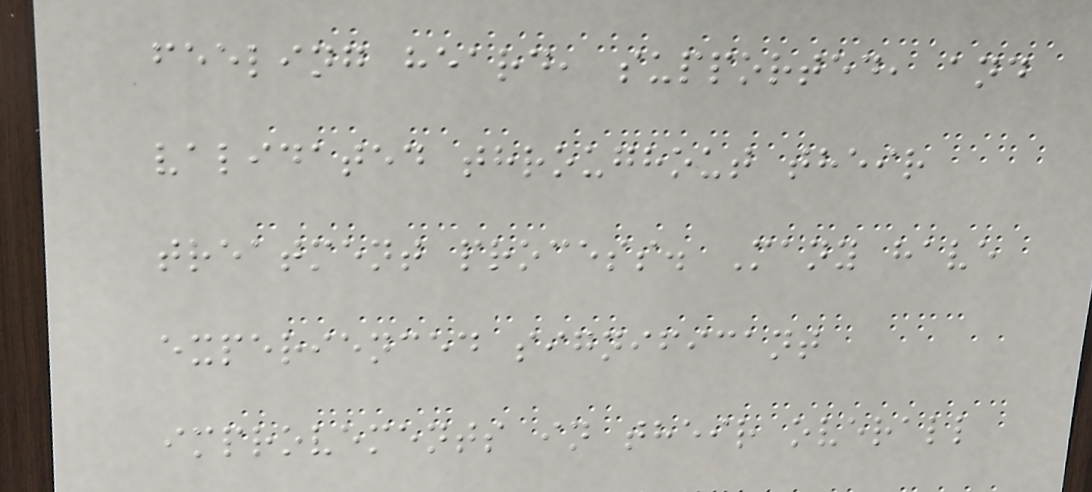feeling heard, supported, and
validated throughout their
treatment process. Many have
experienced significant
improvements in their overall
